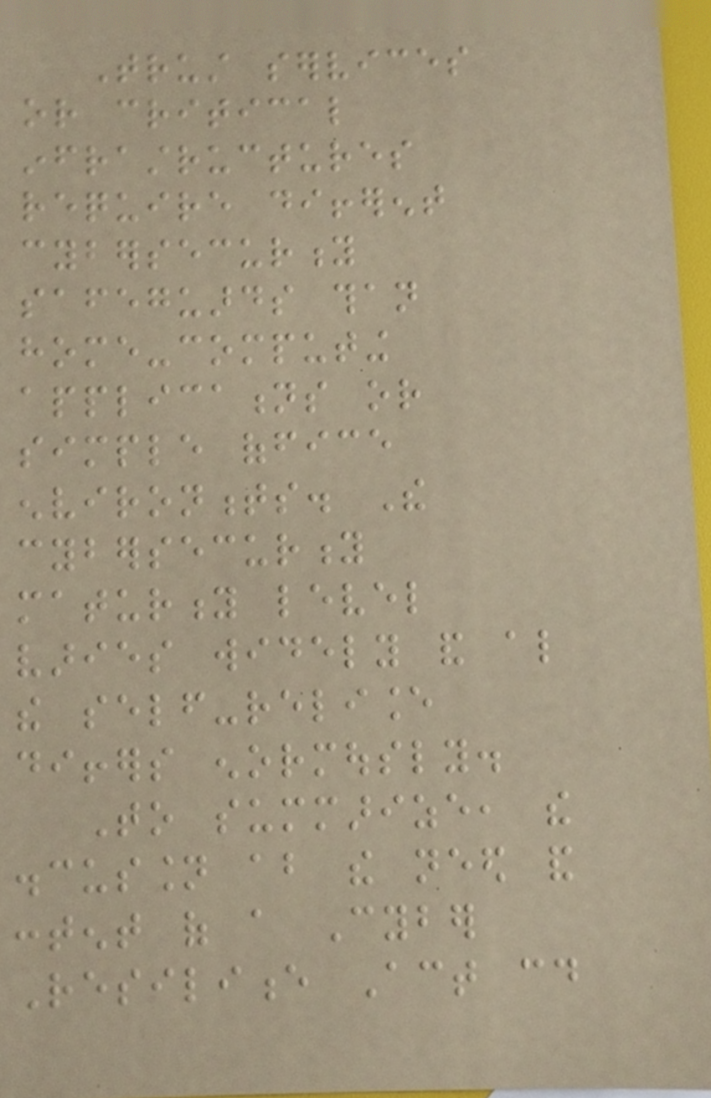Trust services
or critical
infrastructures
require different
cybersecurity
safeguards than
home-computing
applications or
simple office
environments. The
cybersecurity
maturity level
varies widely and also
the self-reliance
differs enormously.
To summarize, the
discussion about the need and
content of a Cyber
Resilience Act could
